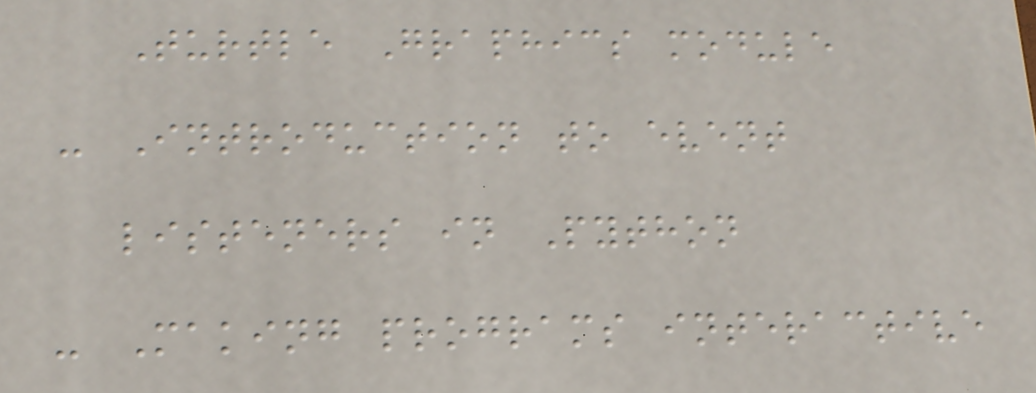Turtle Graphics module
- Introduction to event
listeners in Python
- Making programs interactive
